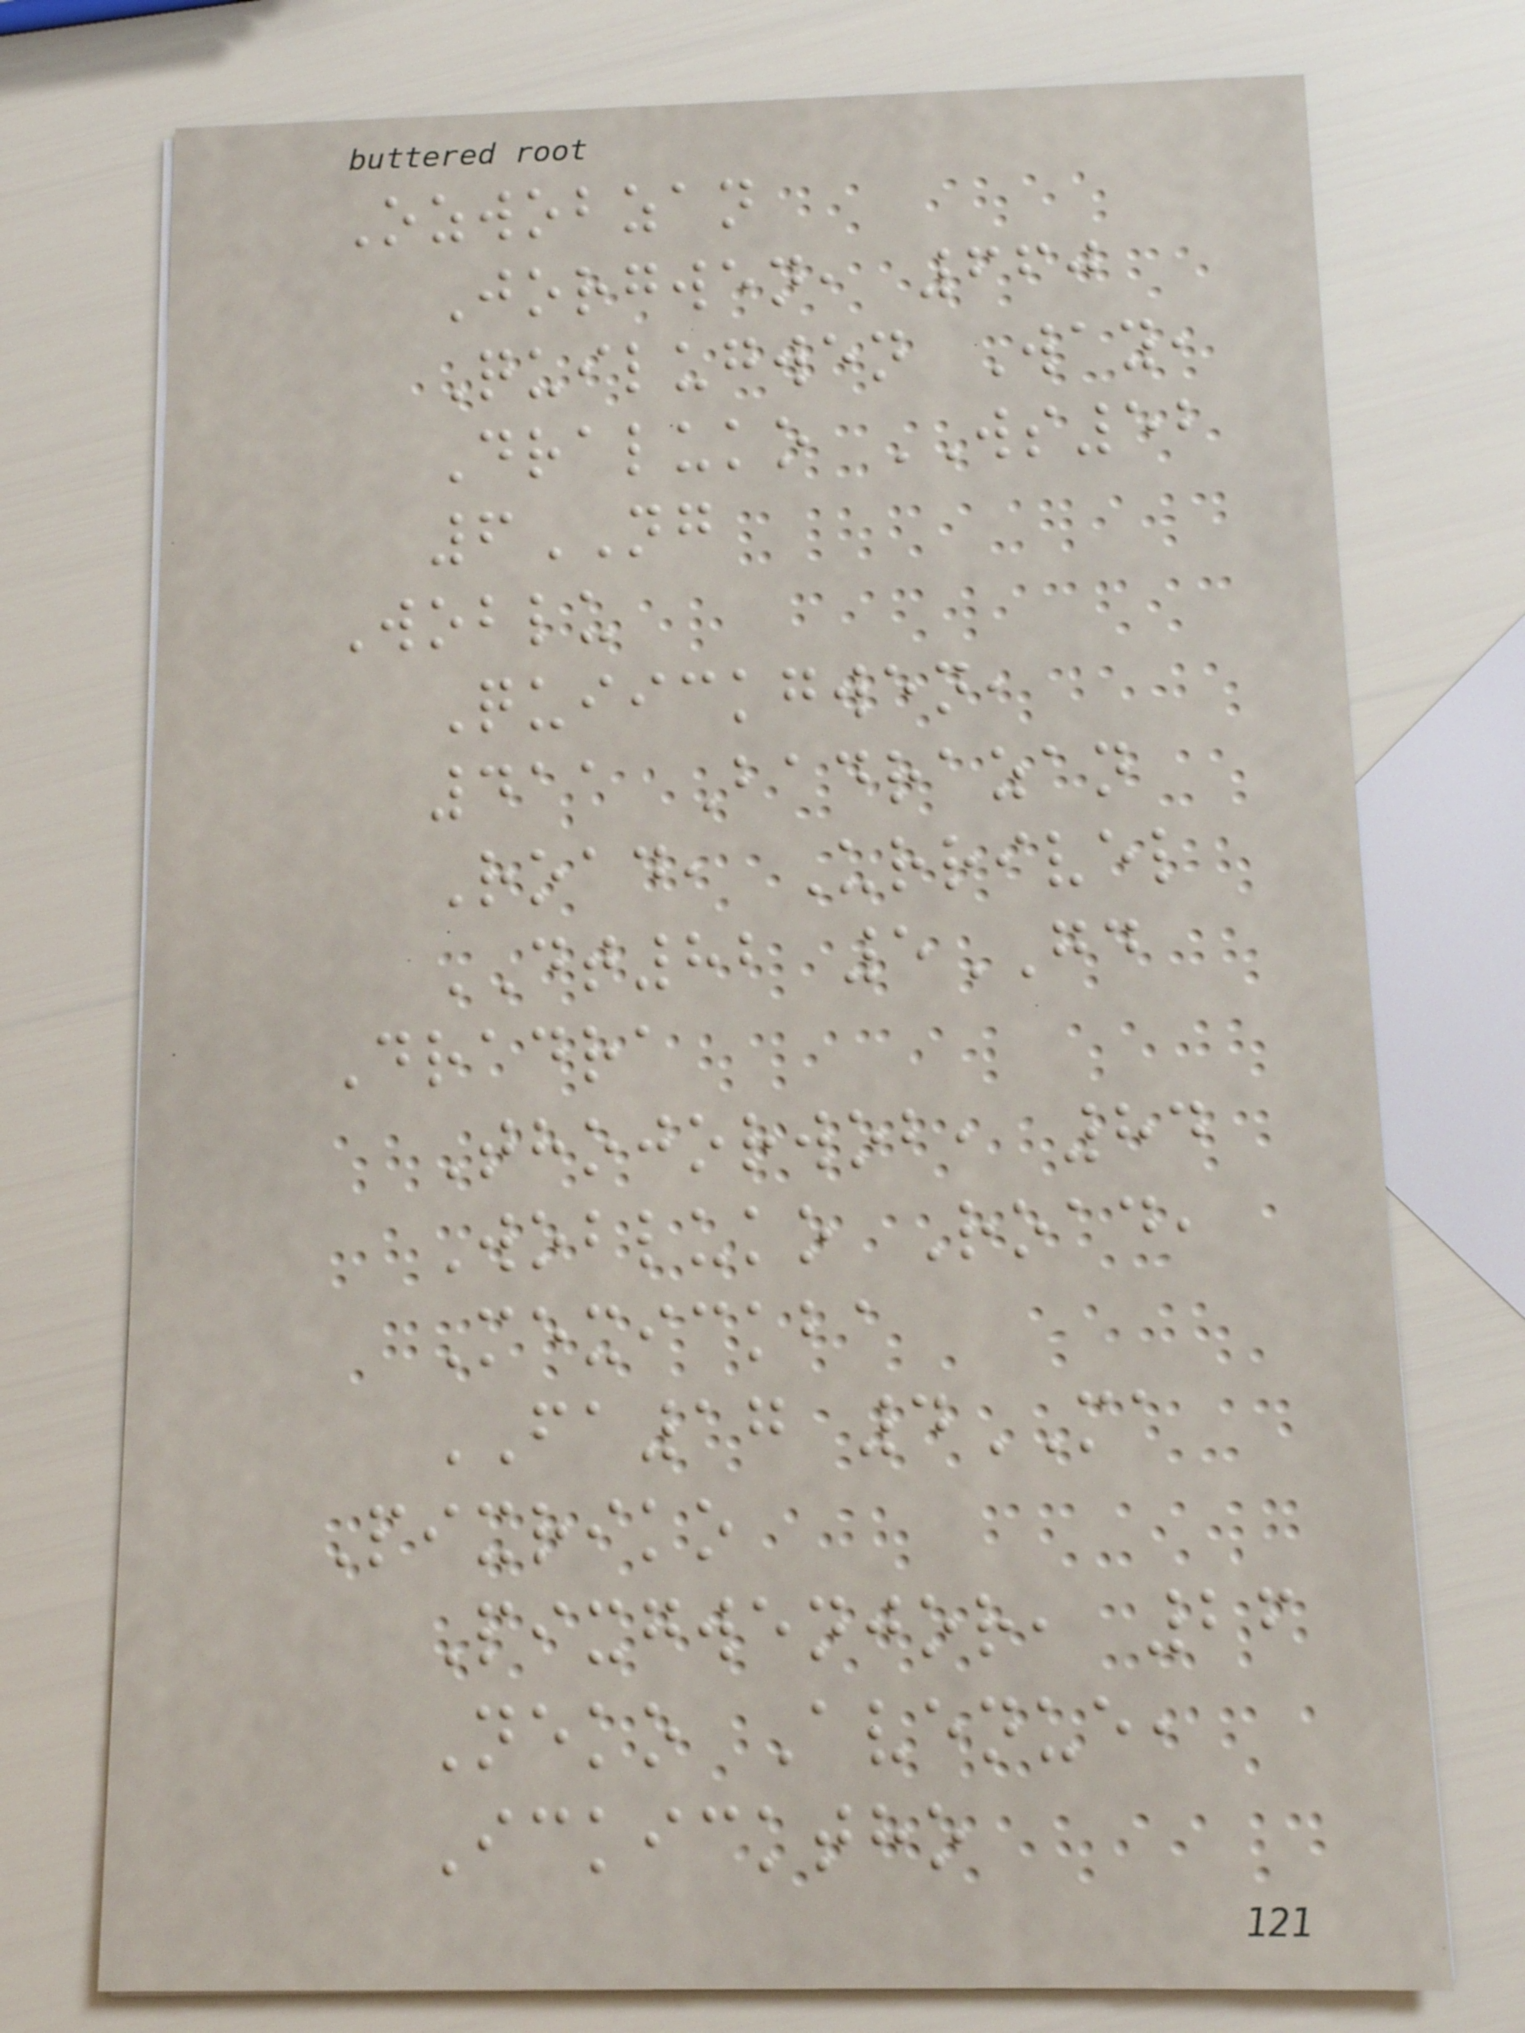Ozwobzan
Jorgwen, 660
Quilugwen Way,
Draluko WS52
6NG
Woblu
Quiickgwen,
411 Badrazan
Road, Urrivel
DT82 5GD
Dradra
Thojorwob, 84
Wobluko Road,
Mexickba
FA17 4MA
Pixriko
Pixgwenjor, 26
Neko Avenue,
Ickicktho
